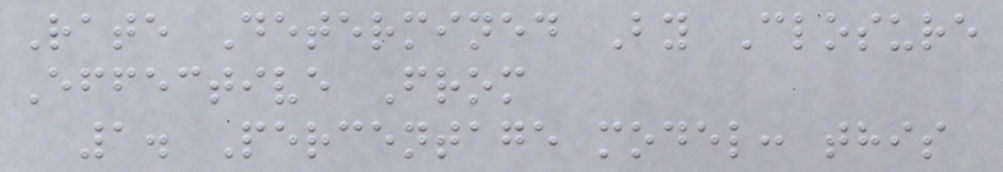Rate Determined By Closure
Effective From
1. Percentage model: this
